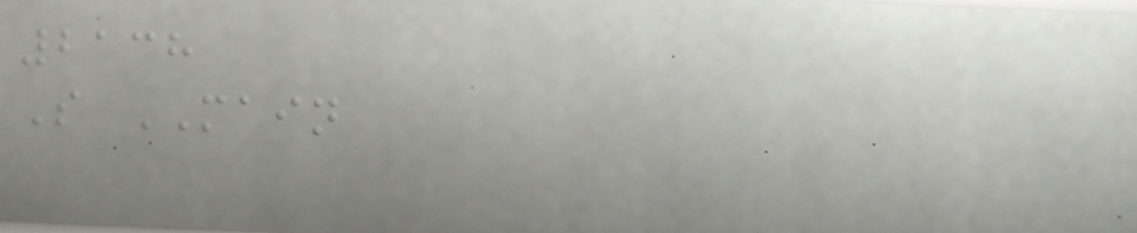2138
S MAIN
